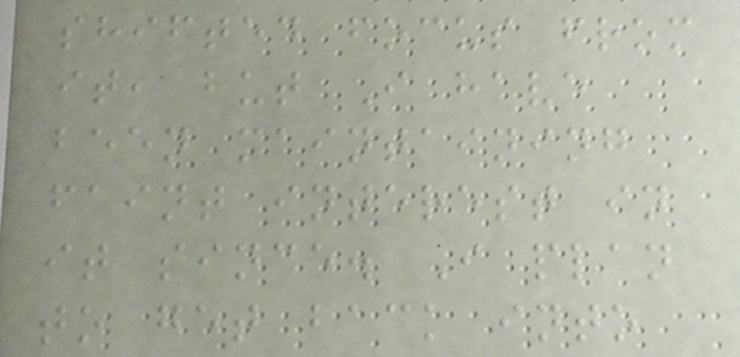shifted focus from
it, but I have
been maintaining
faint interest in
it since. I plan
to get back into
